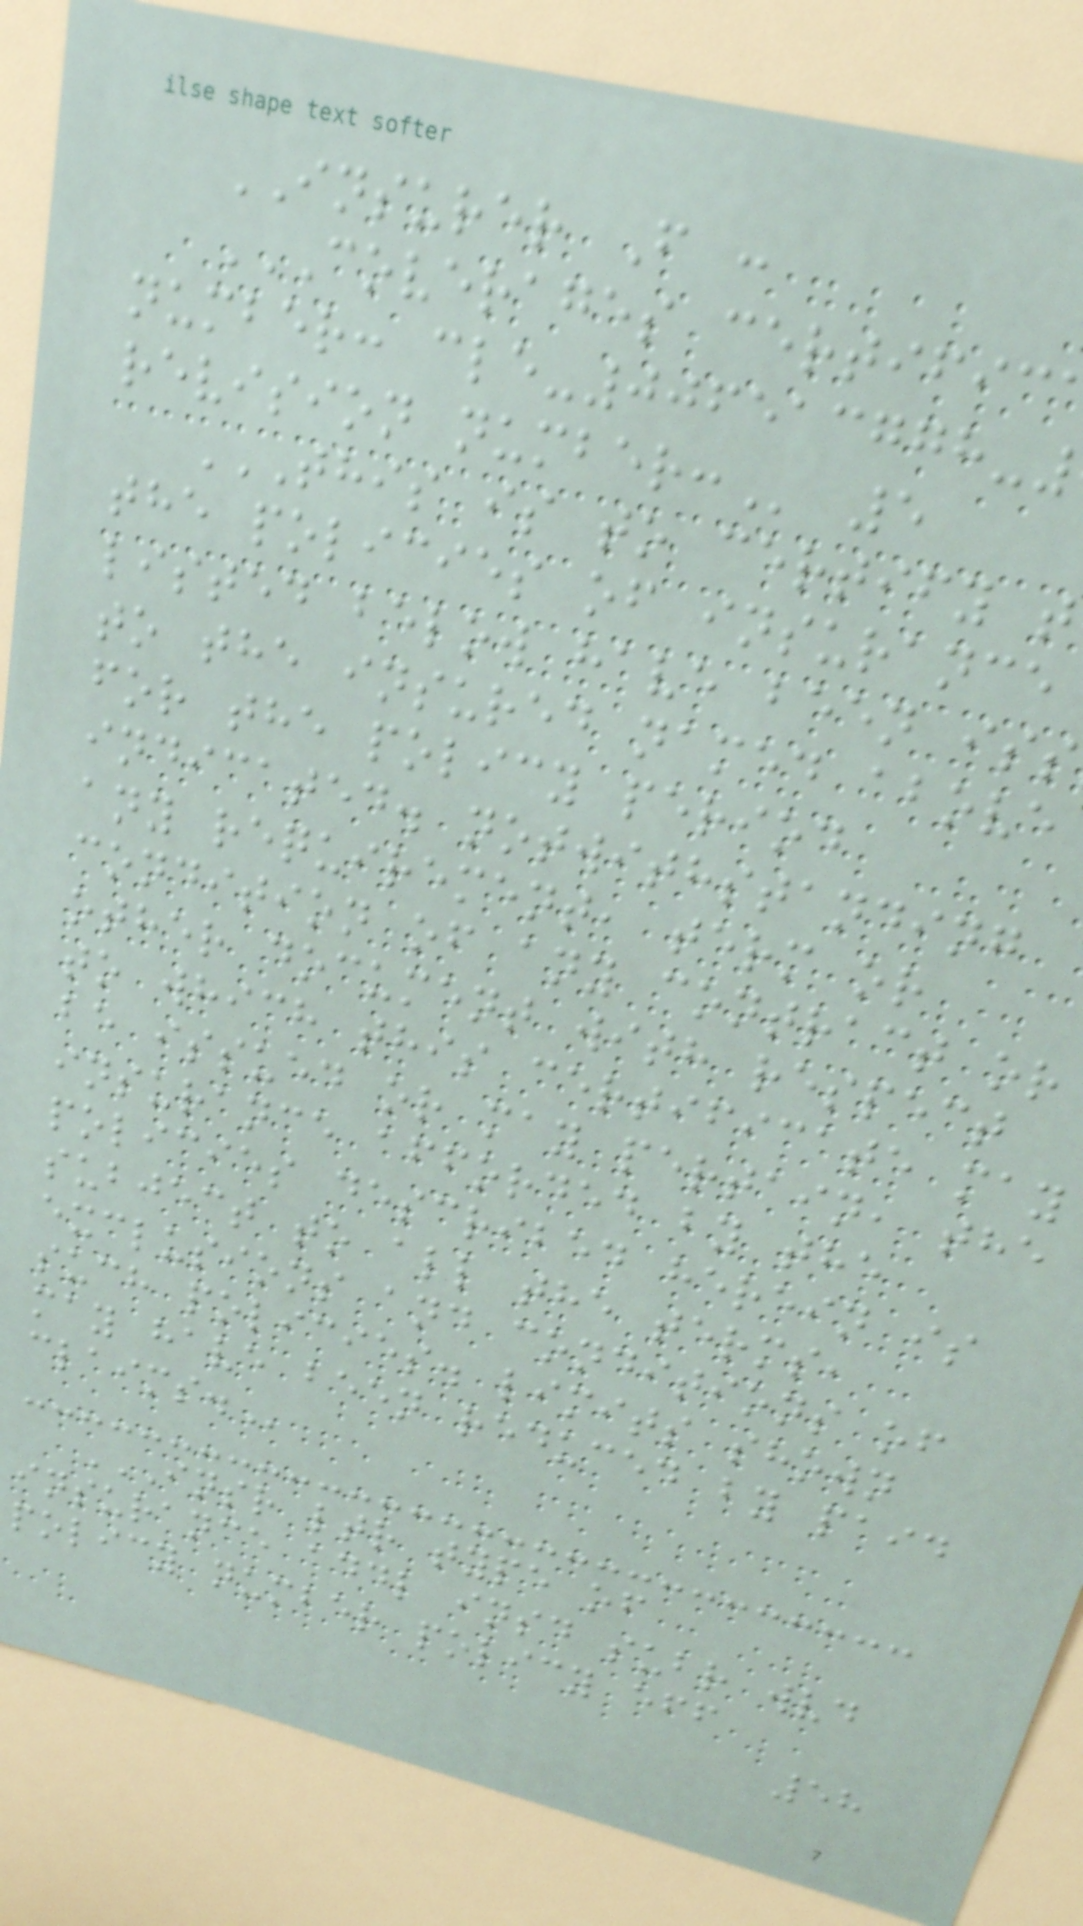INSURER F :
number:
revision
the policies of insurance
listed below have been
to the insured named above
for the policy period
indicated. notwithstanding
any requirement, term or
condition of any contract or
other document with respect
to which this certificate may
be issued or may pertain, the
insurance afforded by the
policies described herein is
subject to all the terms,
exclusions and conditions of
such policies. limits shown
may have been reduced by paid
INSR LTR TYPE OF
insurance addl insd subr wvd
policy number policy eff
58
